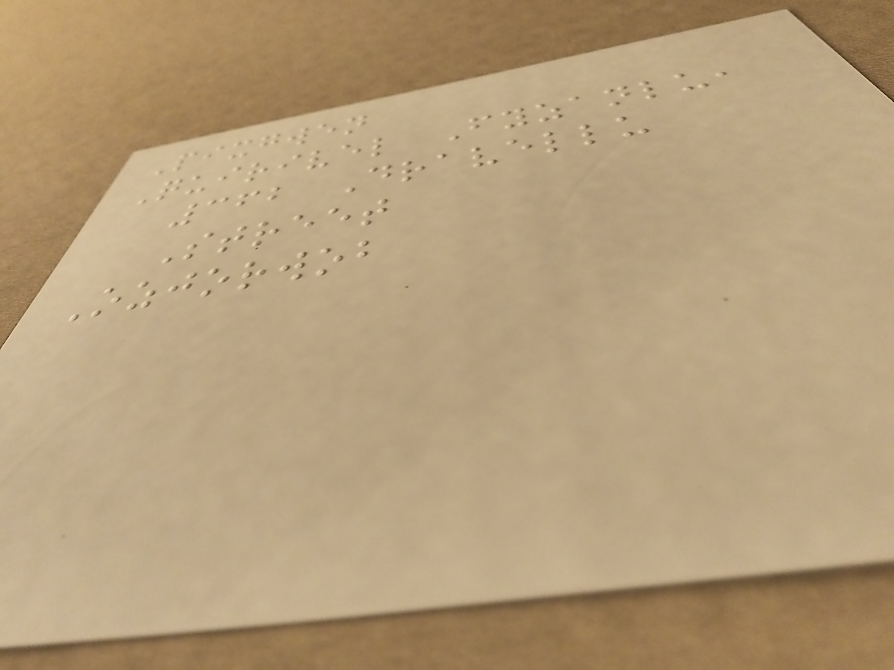Pixgwen
Quirivel Fyzanlu,
362 Dravellu
Street
Ozjorwob
